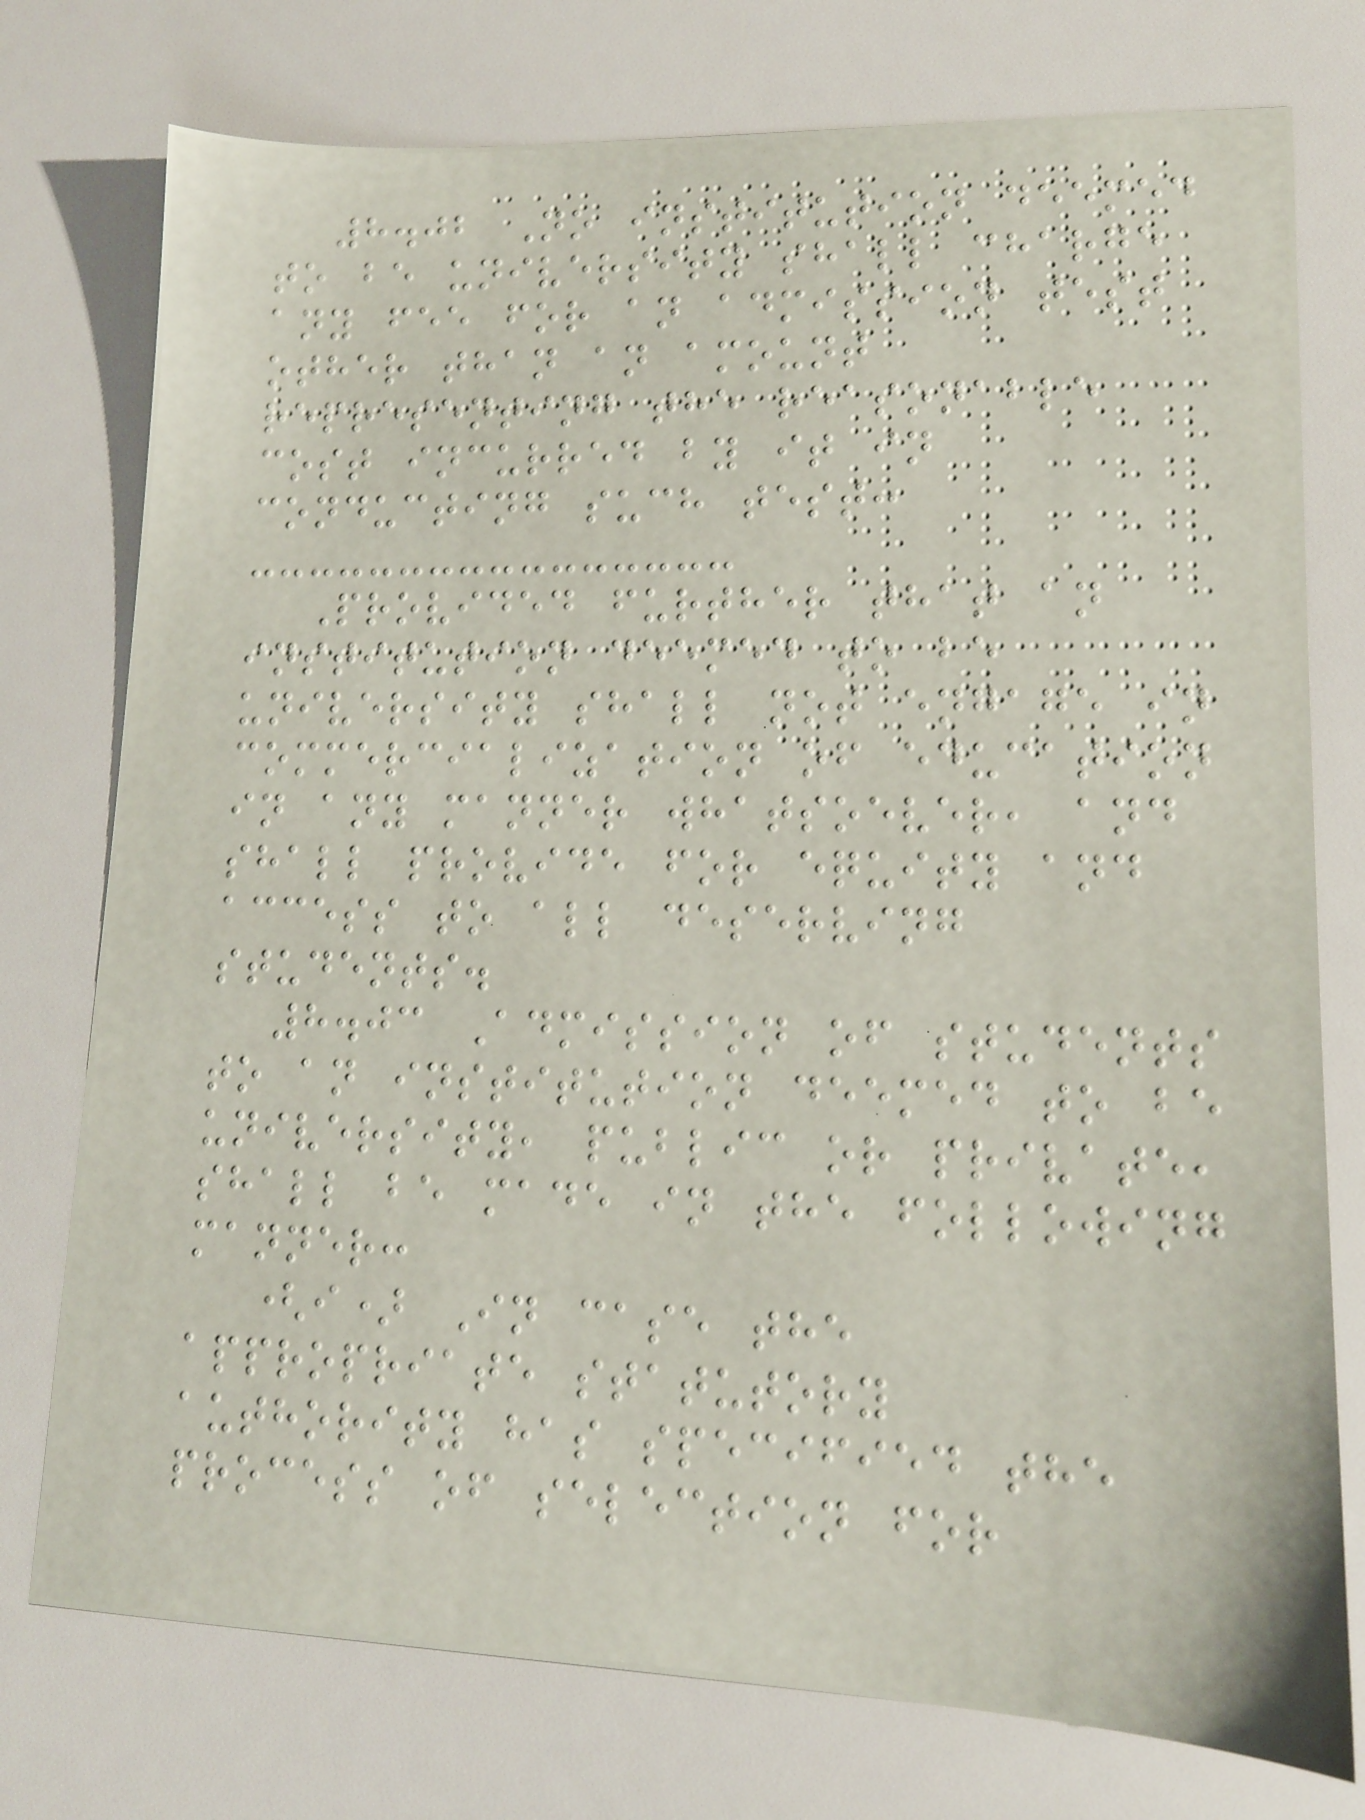8.02 No institution deemed
to be university shall charge
any fee for an admission test
other than an amount
representing the reasonable
cost incurred by it in
conducting such test:
Provided further that an
institution deemed to be
university shall not engage in
commercialization of education
in any manner whatsoever, and
shall provide for equity and
access to all deserving
students.
8.03 Admission of students
to an institution deemed to be
university, public or private,
shall be made in the following
manner:
(i) In case the
appropriate statutory
authority has specified the
process of selection for
